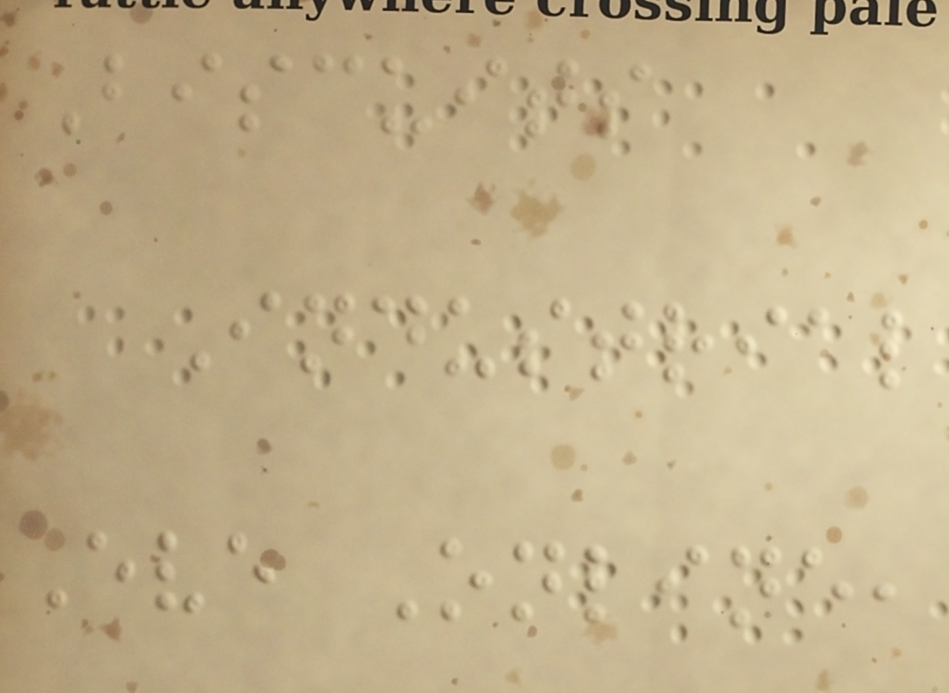Biscuits
Industrial
Eve Online,
